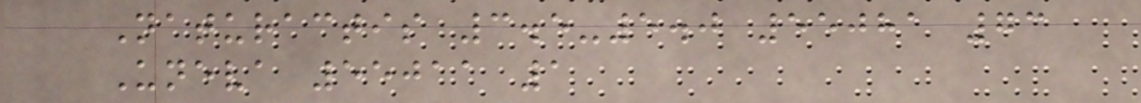Naturactis 3.5-5.0 55081 73
Uneva 55011 1
